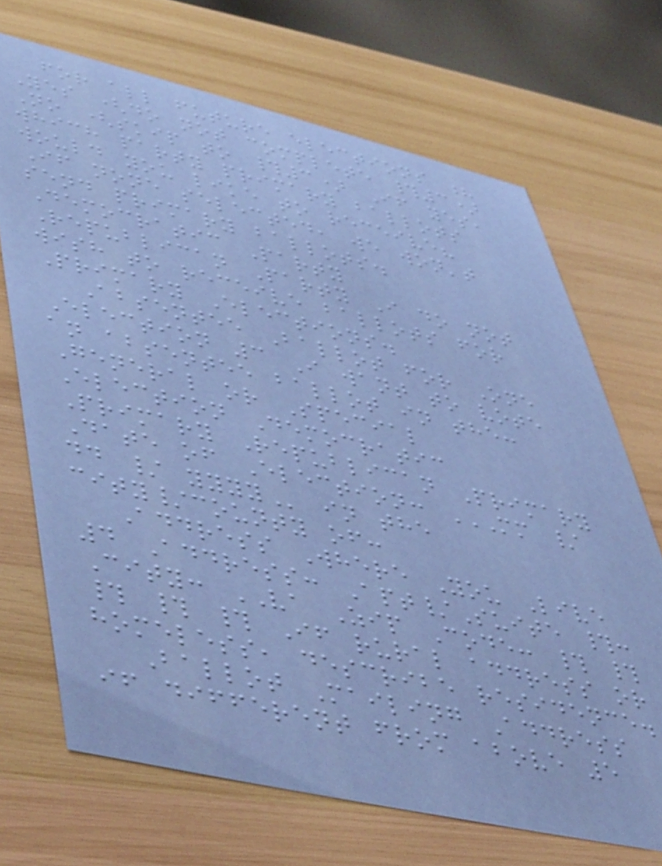for all future elections ?
Yes (do not complete #3)
No (skip to #3) If yes,
which party primary ballots
would you like to receive?
If none selected, we won't
send primary ballots.
Democratic Party
Republican Party I do not
wish to receive ballots for
Primary Elections.
Absentee Ballot for One
Election 3 I want to vote
an absentee ballot in the:
General or Special
Election Democratic
Primary Republican Primary
Date of Election: MM /
DD / YYYY in the
city/county of:
Address Where You Live
4 Address: Apt/Suite #:
City: VA Zip Code: # #
# # # If rural address or
homeless, describe residence.
Ballot Mailing Address
if different from above 5
